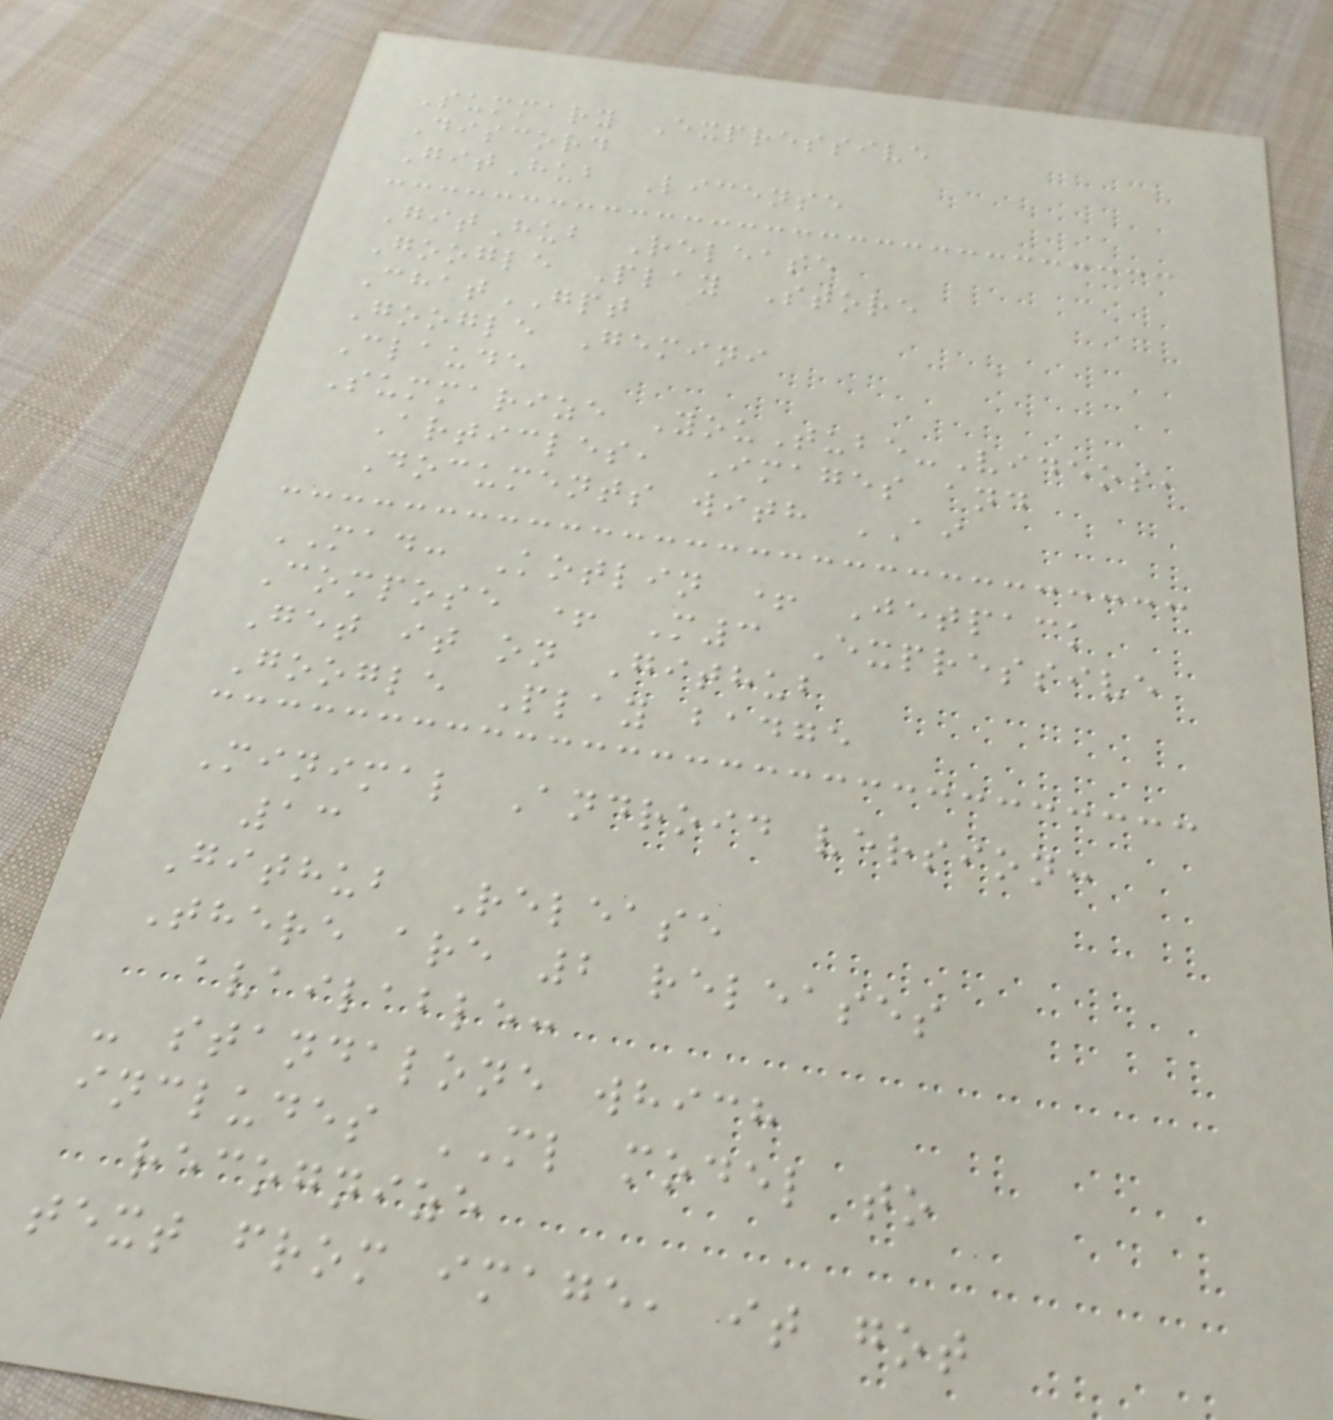Summary Expressive
Discord
GitHub License
GitHub Release
Google Play Store
ChatGPT
Google Gemini
Claude
Summarize YouTube-Videos,
Articles, Images and
Documents with AI
MAD: Kotlin + Jetpack
Compose + M3 Expressive
Get it on Github
Google Play badge
Minimal Android version:
13
Github Release
There are 2 releases
available:
- standalone which
includes ML model to
recognize
text from image, it got
